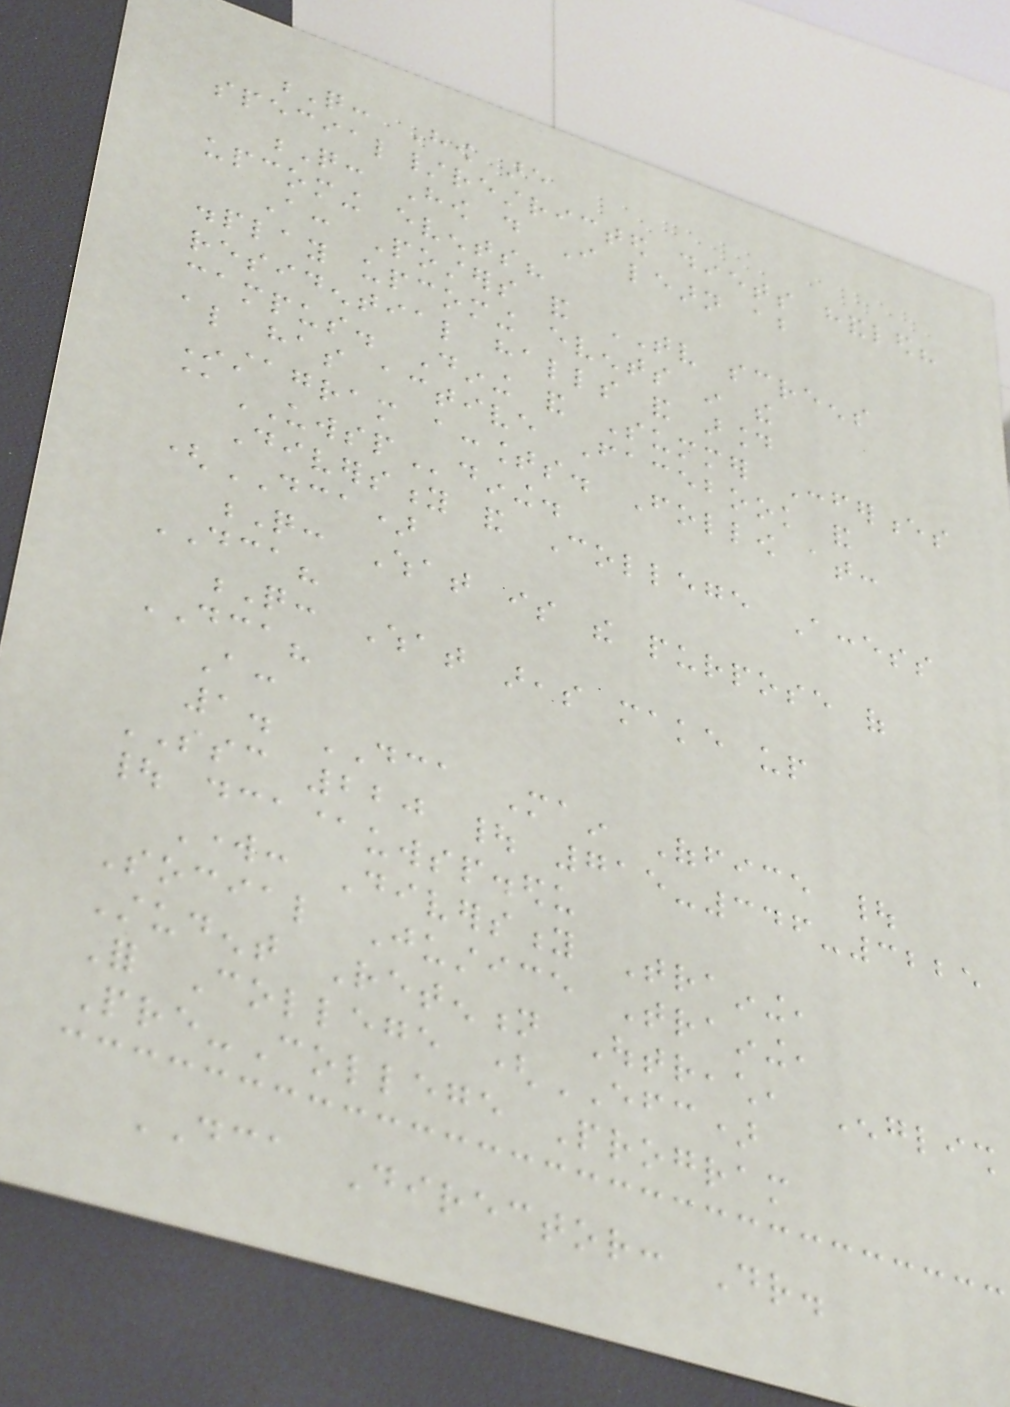Q: How are
special/restricted diets handled?
Q: How do I learn about
upcoming events?
A: Posters and TV screens
display upcoming events in the
residential halls and around
campus. Dining and Summer Conferences
also has active Facebook and
Instagram accounts. Follow at:
@UWSPdining.
Diversity and College Access
(DCA)
Q: What is the purpose of
DCA?
Q: What areas make up
DCA?
A:
1. DCA Main Office |
SSC 220 | 715-346-3225
| dca@uwsp.edu
Work: Diversity Training,
Social Justice Training,
Student Retention Outreach, English
For College (EFC)
Pre-College Program
DCA Director: Dr.
